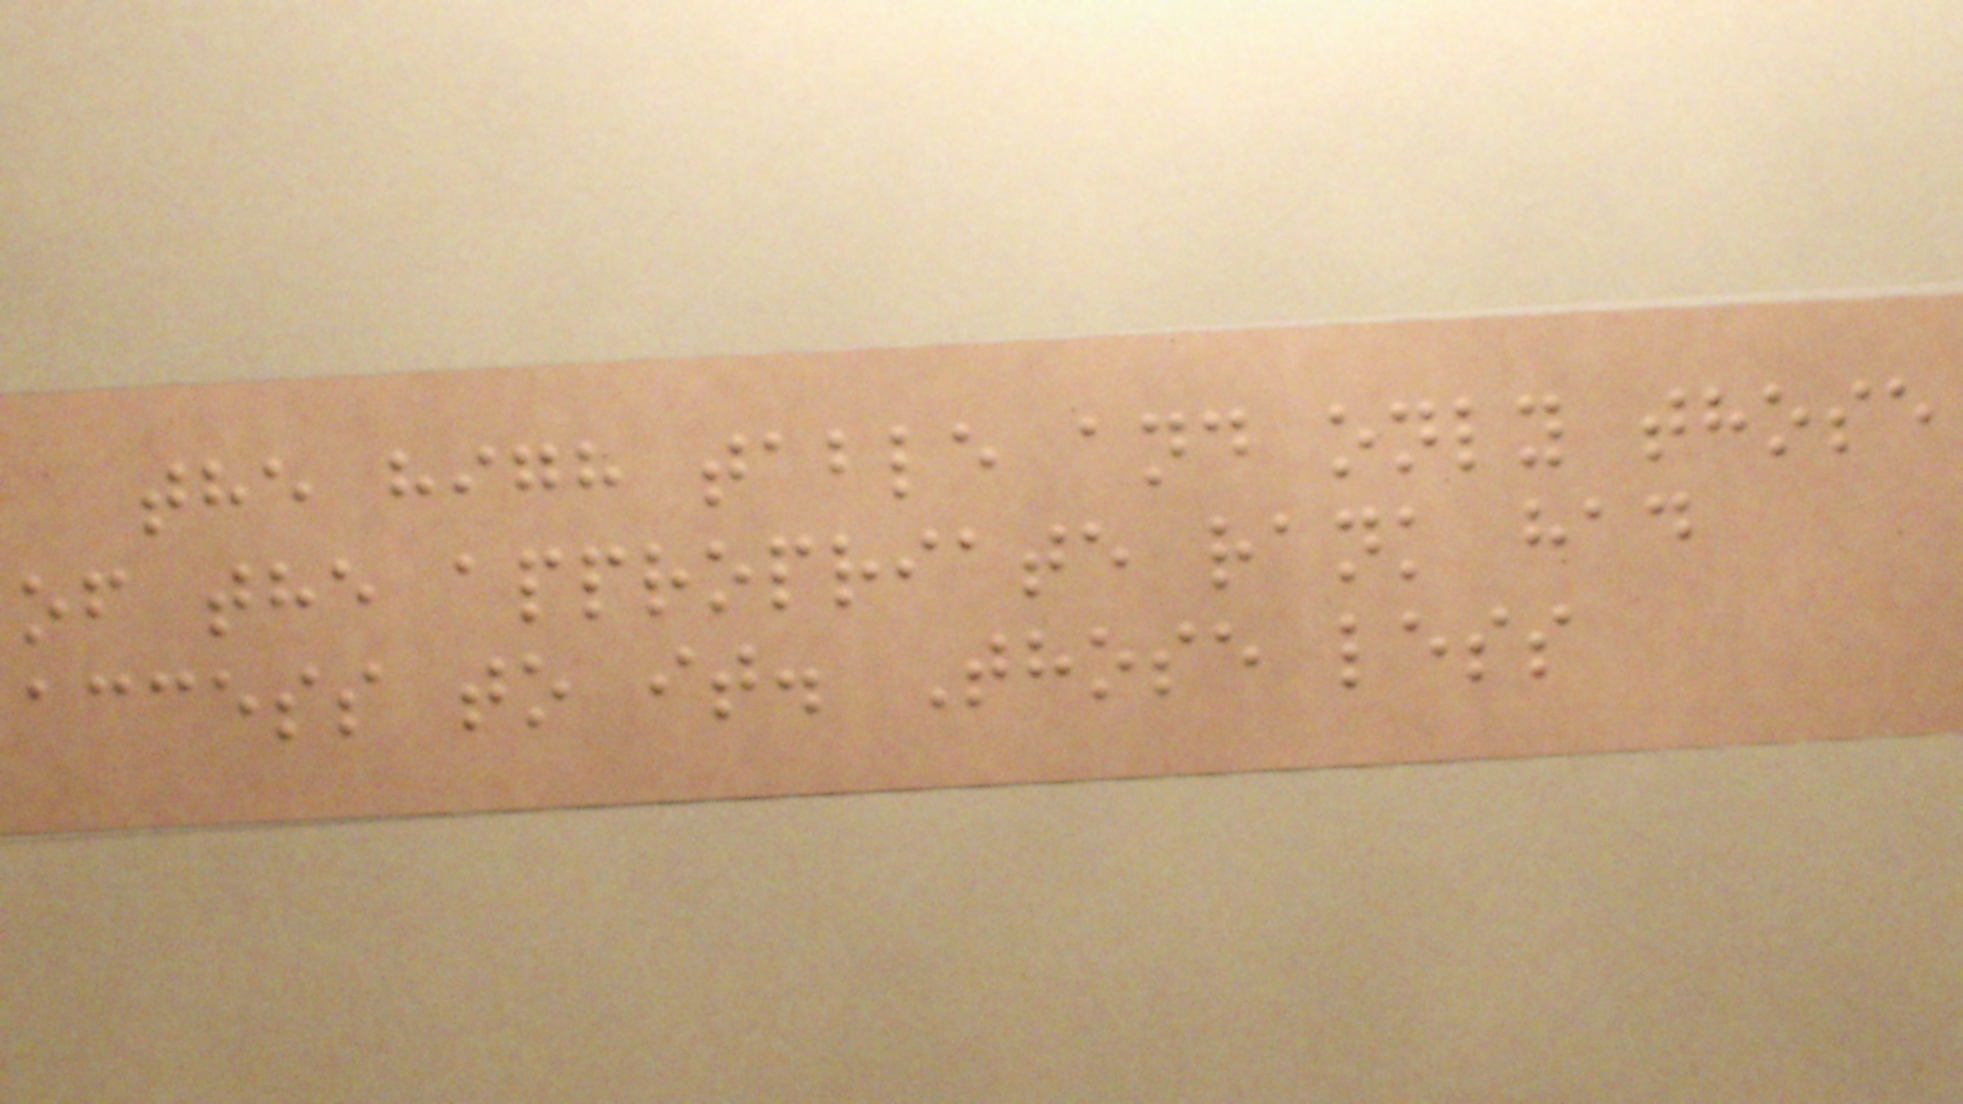the high table and only those
of the appropriate rank had
access to it. Those less
